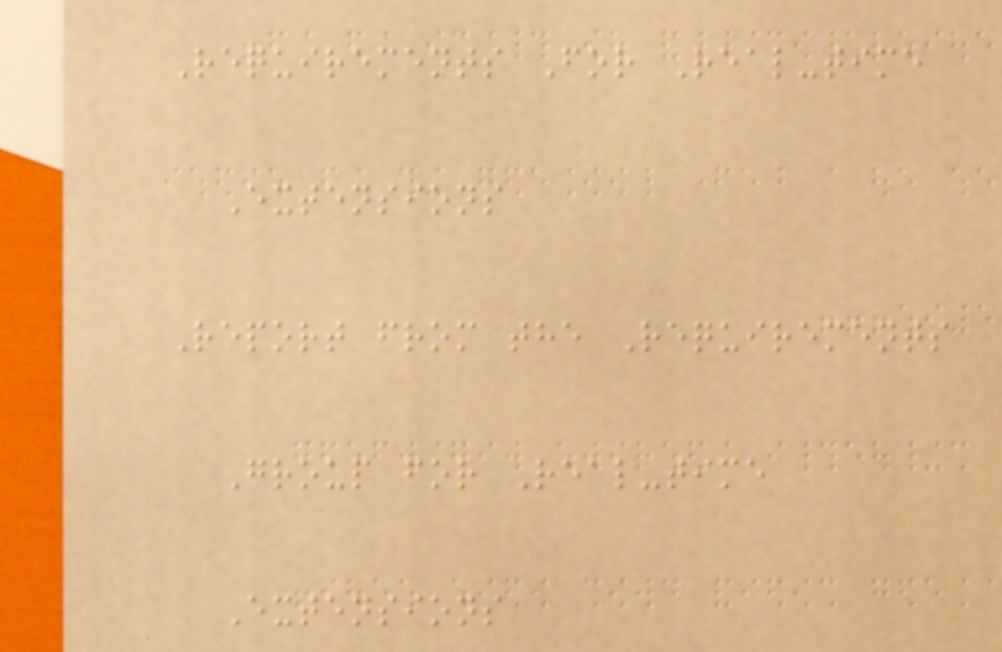Requirements For Real-time
Extensions
Report from the Requirements
Group for Real-time
Extensions
